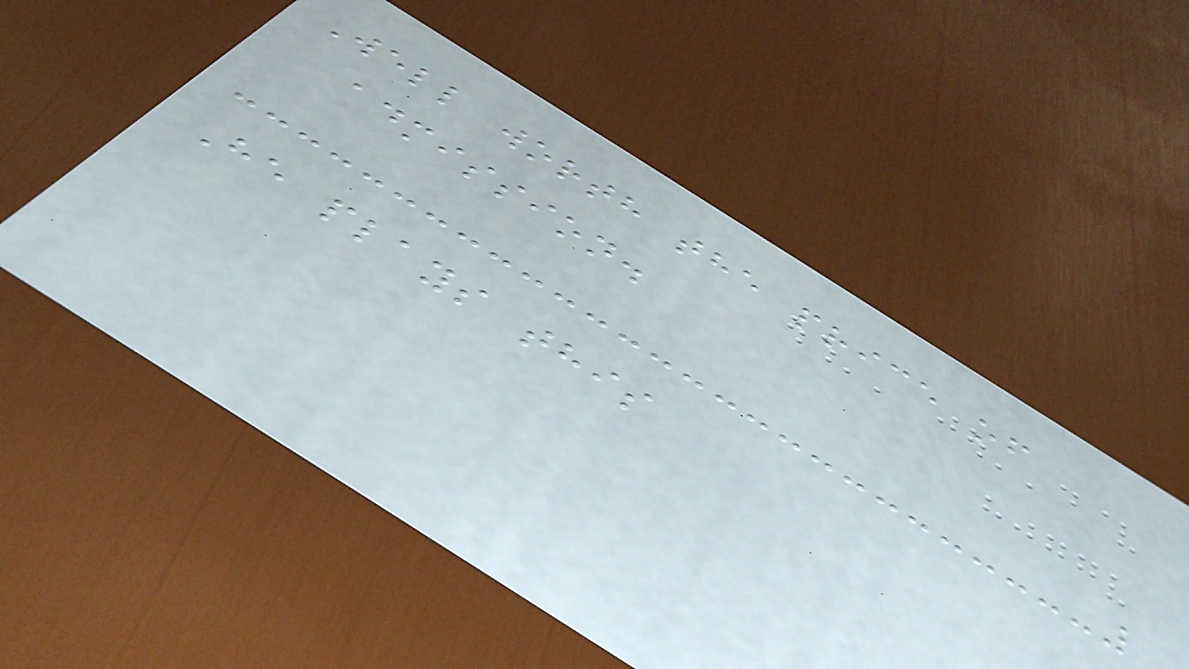Well worth the price of
admission.
He plays this
